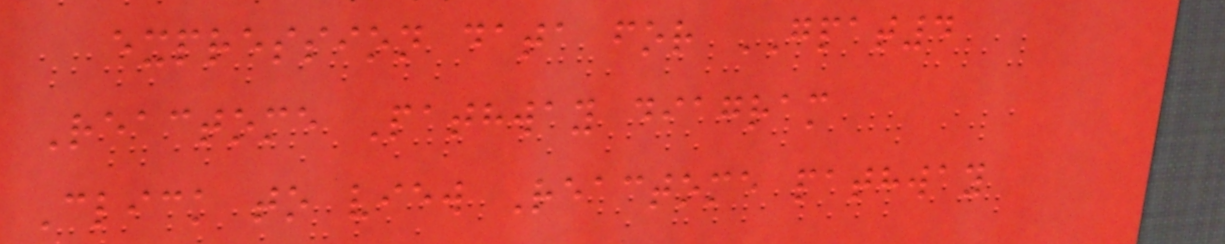expression data for GPAT4
Reactome Pathway diagram
Click to view Reactome pathway
